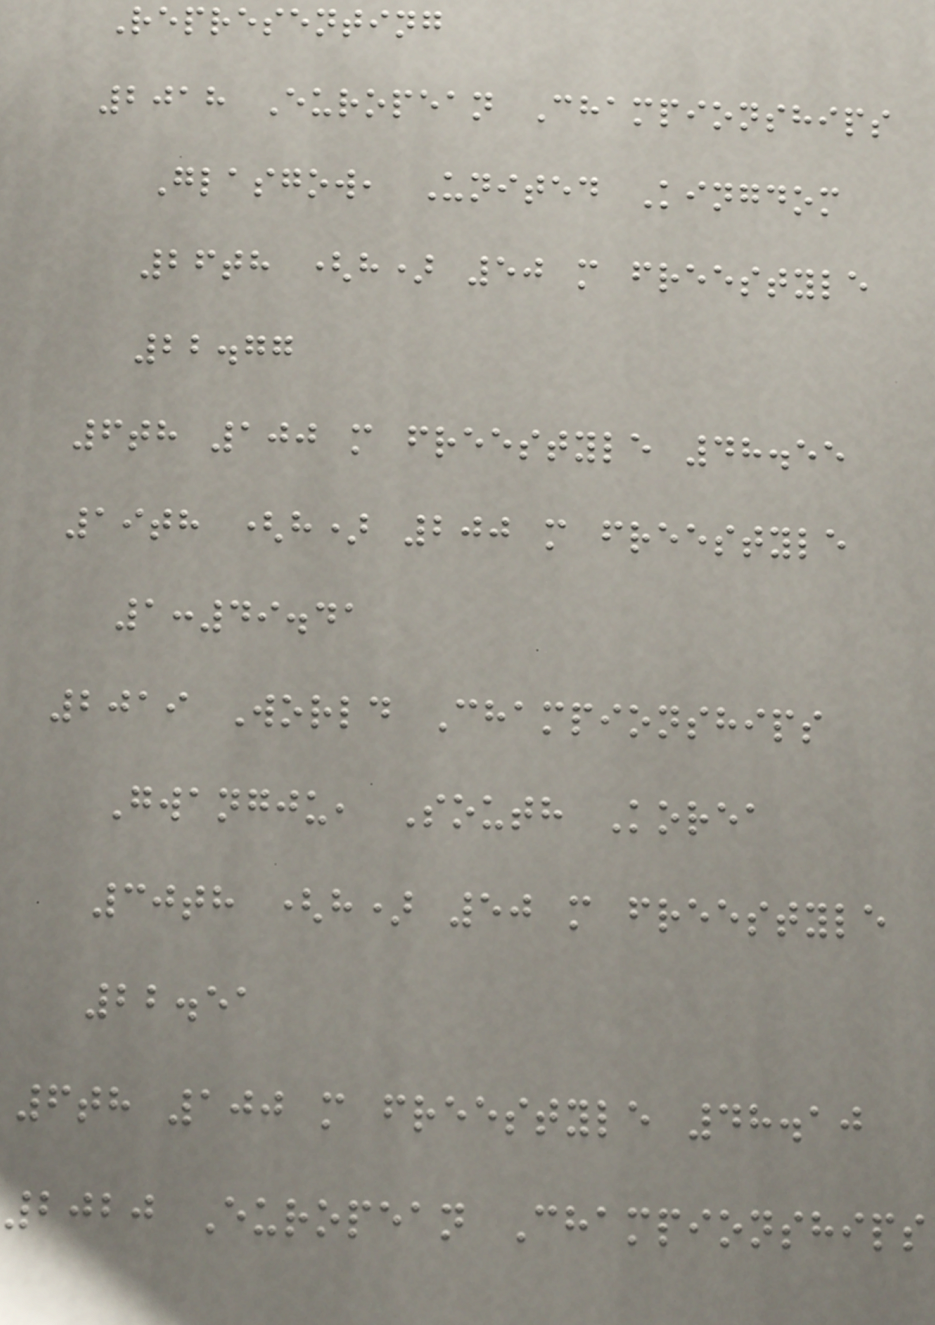Representing
2018 European Championships
Glasgow, United Kingdom
26th (h) 50 m freestyle
22.77
6th 100 m freestyle 48.55
19th (h) 200 m freestyle
1:49.41
2019 World Championships
Gwangju, South Korea
30th (h) 50 m freestyle
22.51
6th 100 m freestyle 48.10
2020 European Championships
